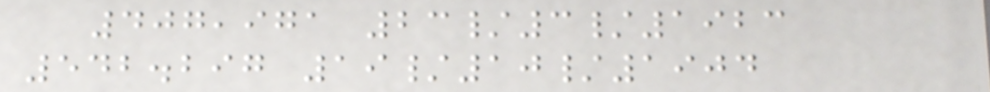407,971 23/3/1923
542.297 19/10/1904
